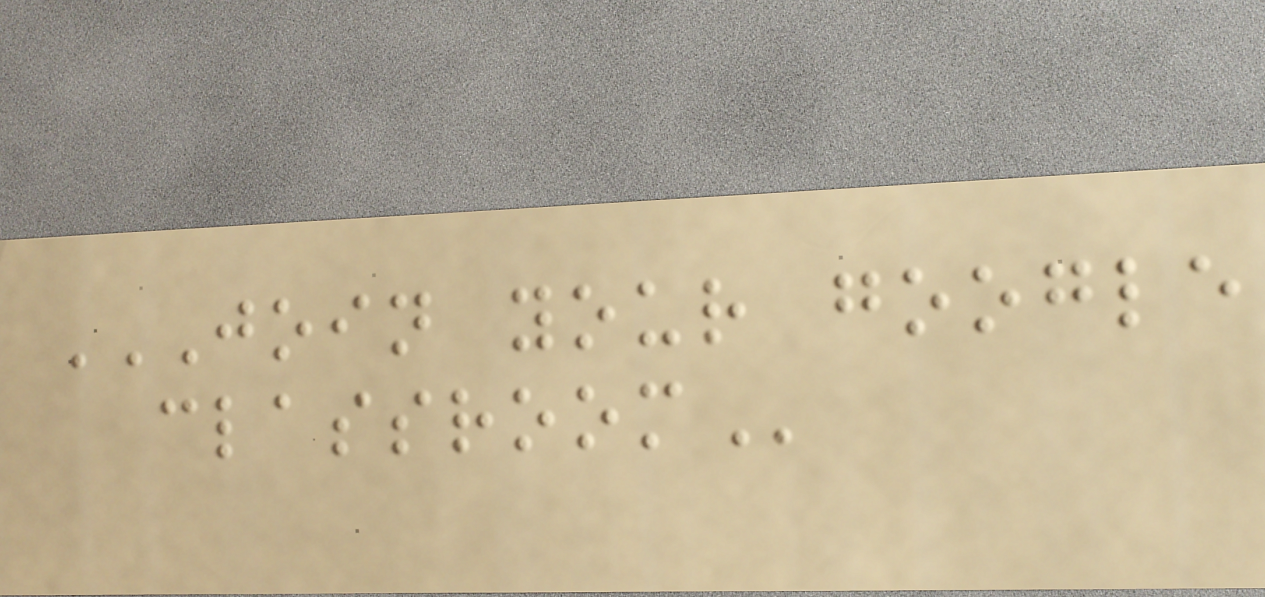JOIN YOUR GOOGLE
CLASSROOM
